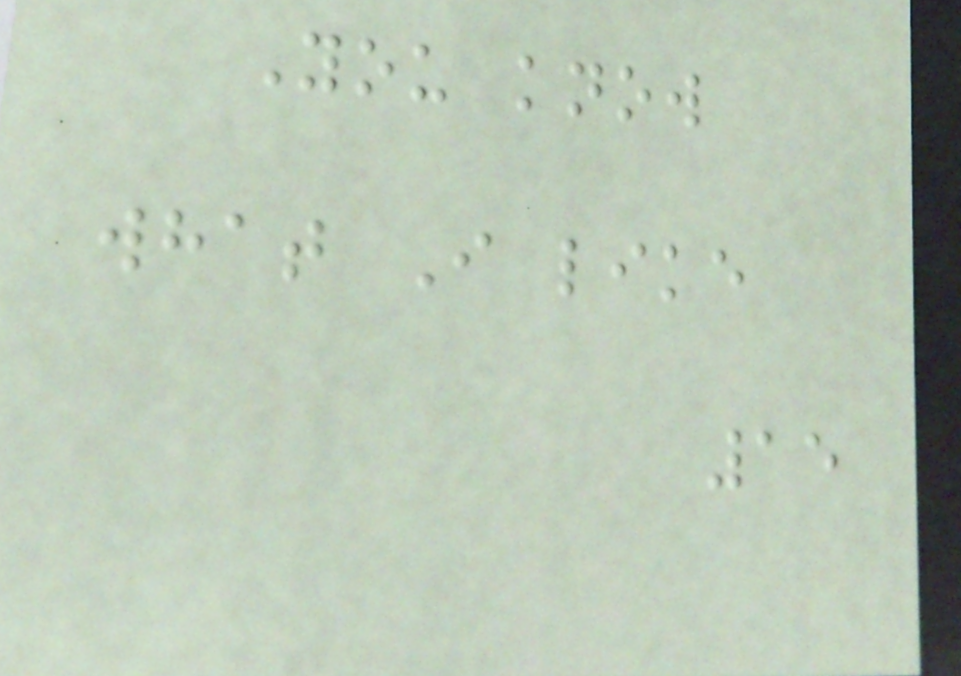You know
what I like
15
